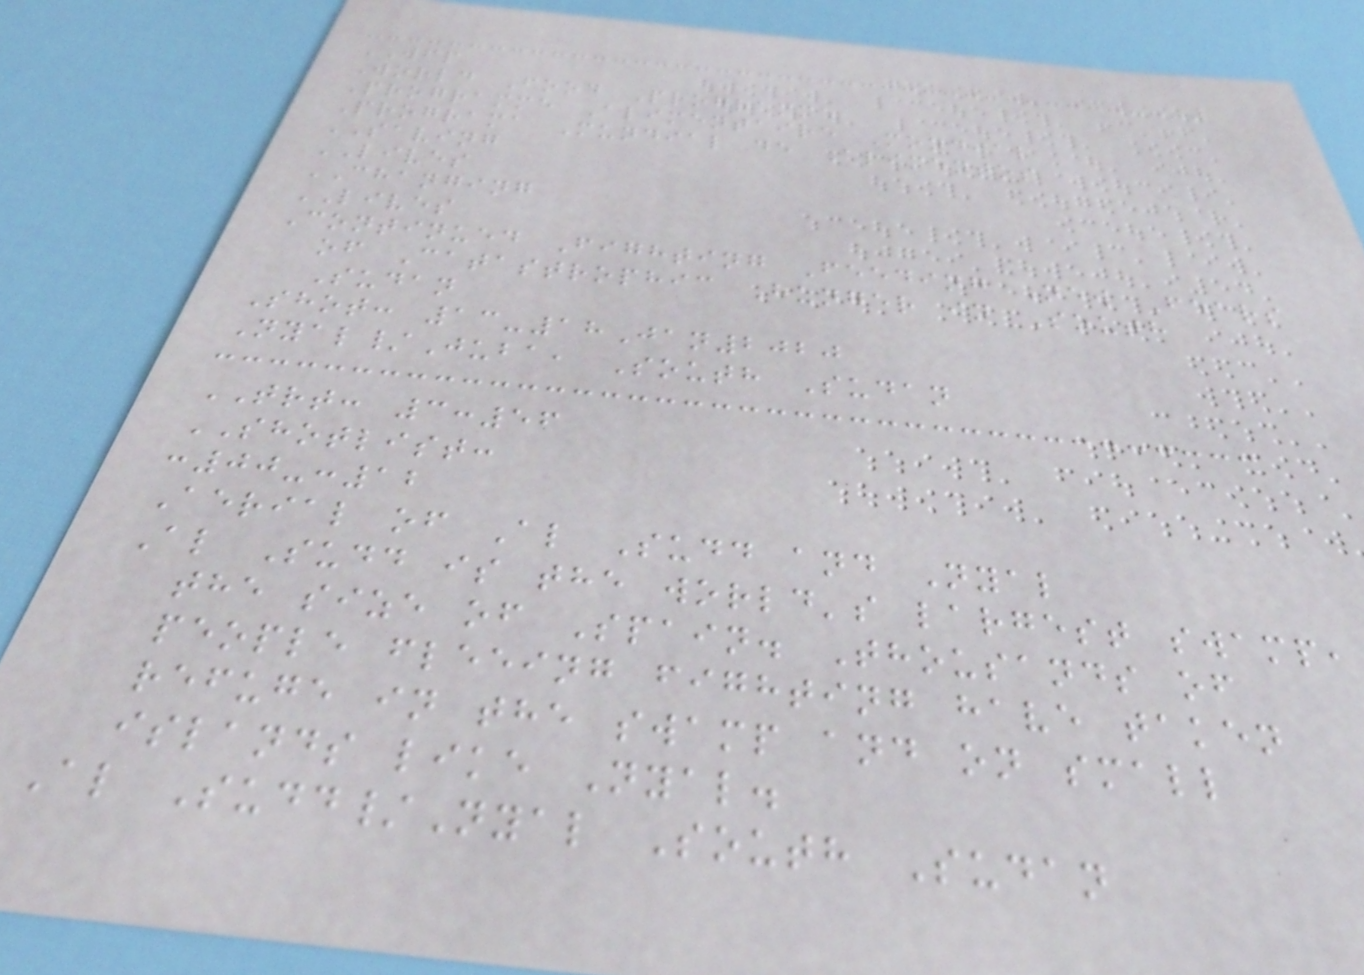WFP
World Food Programme
Programme Alimentaire Mondial
Programa Mundial de Alimentos
SAVING
LIVES
CHANGING
LIVES
Continued Fighting Feeding New Fears
of Catastrophic Hunger in South
Sudan
Shot: 13-18Jan2020
Nyal/Juba, South Sudan
TRT: 3:56
SHOTLIST:
:00-:12
Aerial of Al Sudd and Nyal
Al Sudd is the world's largest swamp,
the size of Spain. Thousands of
people fleeing fighting have taken
refuge in the swamp and on small
islands like Nyal.
Al Sudd/Nyal South Sudan
